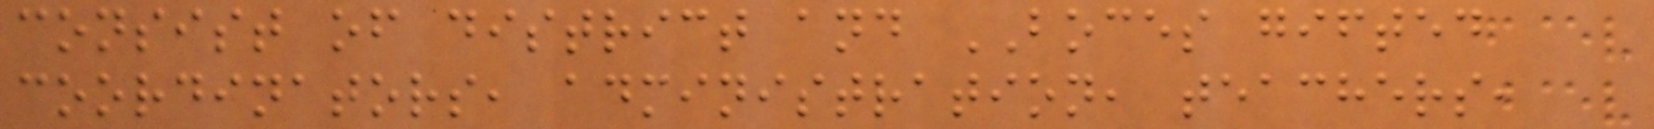consist of district and BOCES gifted
coordinators, administration, teachers,
